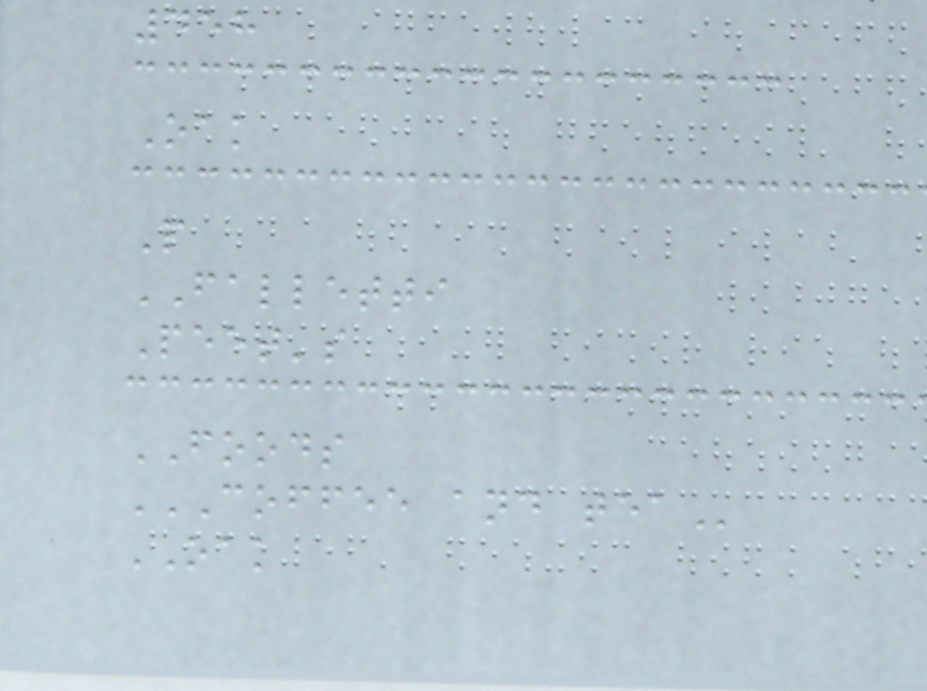458
Oak
P
FALLETTI
Peet's
FOODS
COFFEE AND TEA
OAK
